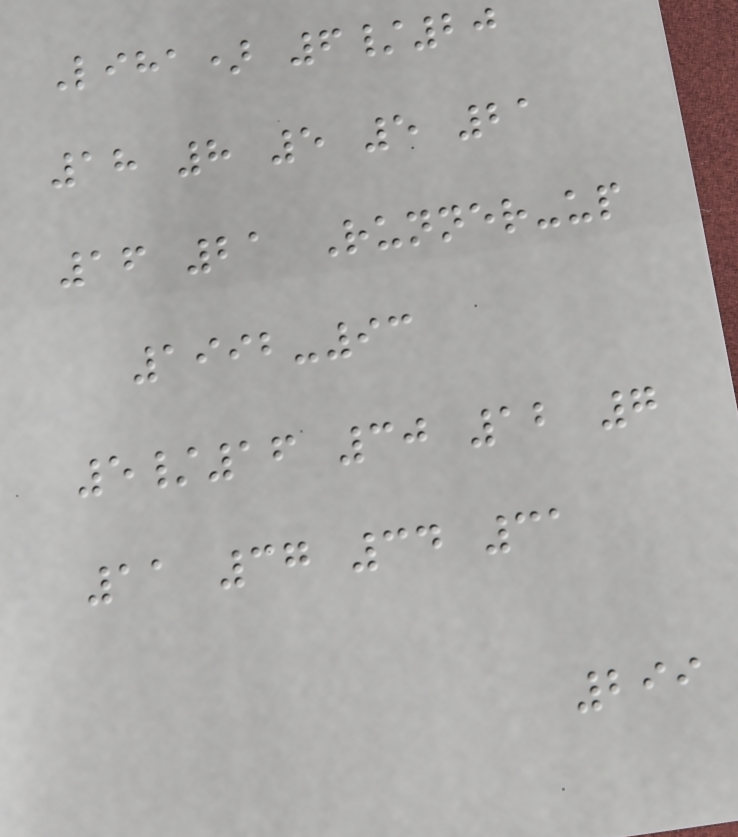Liha) 6/20
18 8 5 5 21
16 21 Runner-up
1992-93
5/16 30 12 7
11 37 34 31
299
